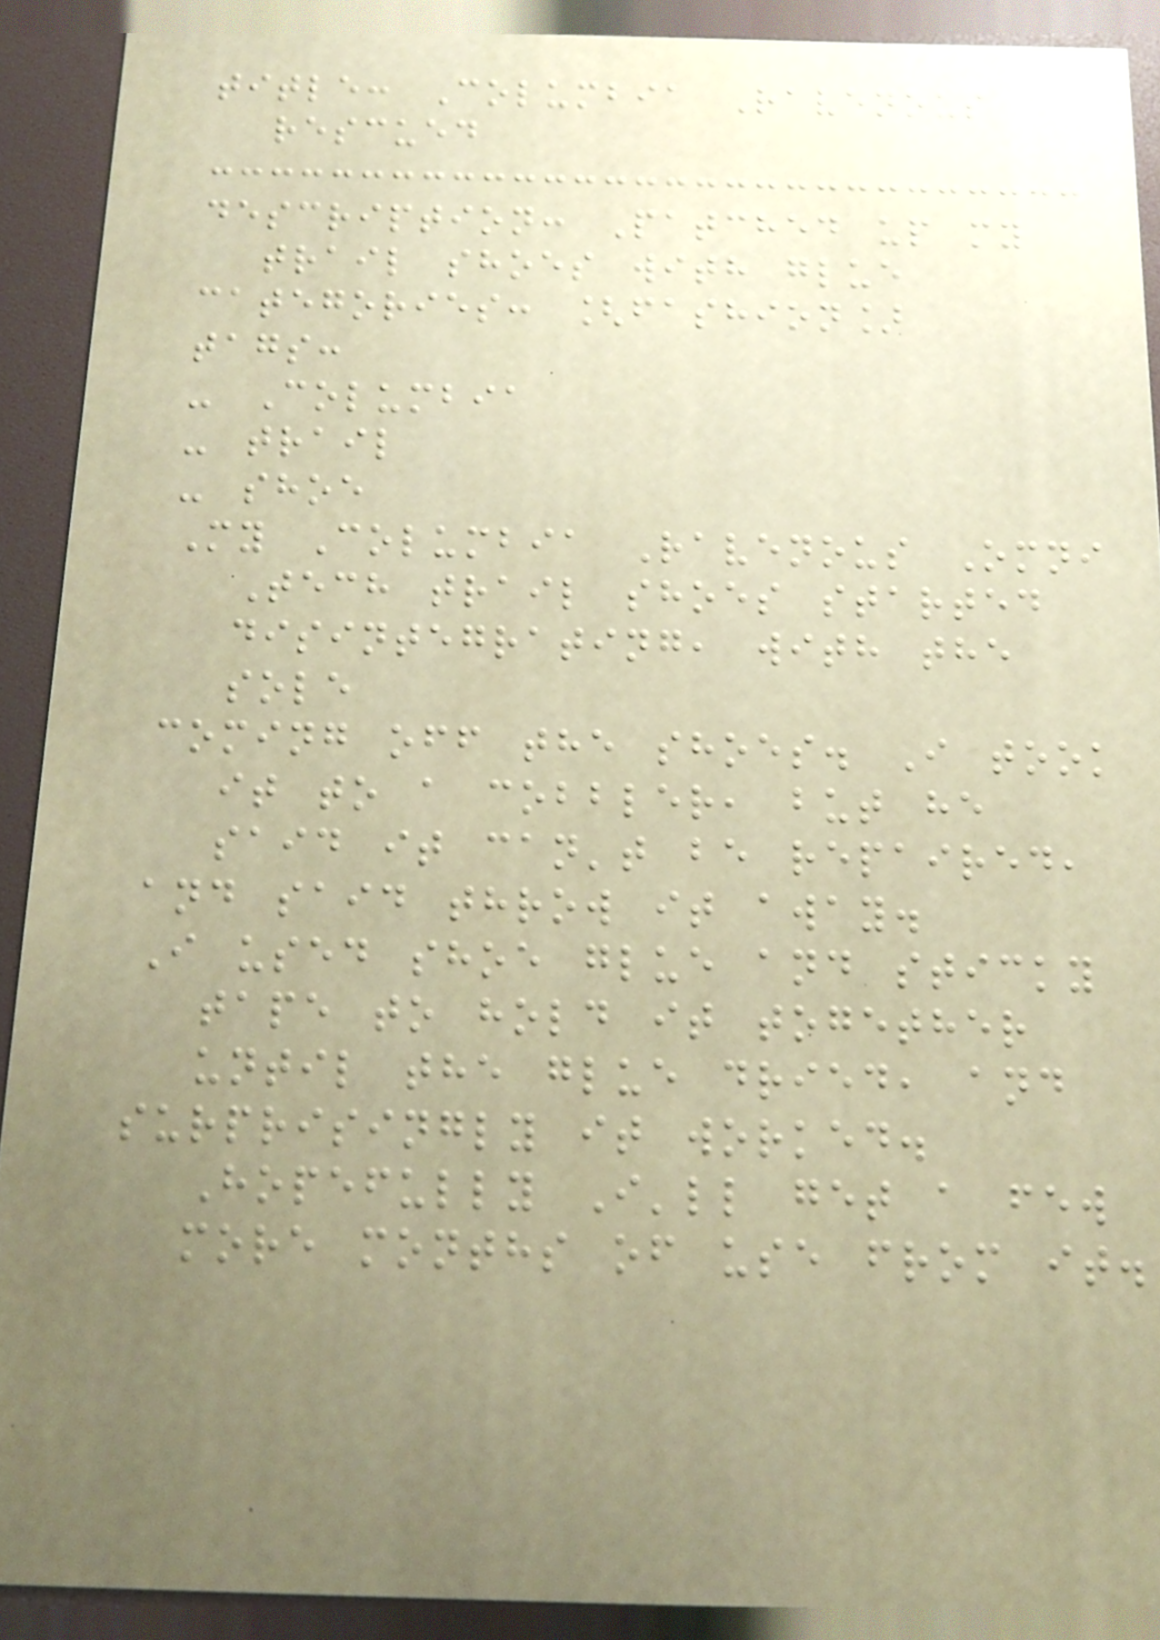title: Columbia Ravenous
rescued
description: Patched up my
trail shoes with glue
categories: [fashion]
tags:
- Columbia
- trail
- shoe
My Columbia Ravenous Omni
Tech trail shoes started
disintegrating, with the
sole
coming off the shoes. I took
it to a cobbler, but he
said it can't be repaired,
and said throw it away.
I used shoe glue and sticky
tape to hold it together
until the glue dried, and
surprisingly it worked.
Hopefully I'll get a few
more months of use from it.
